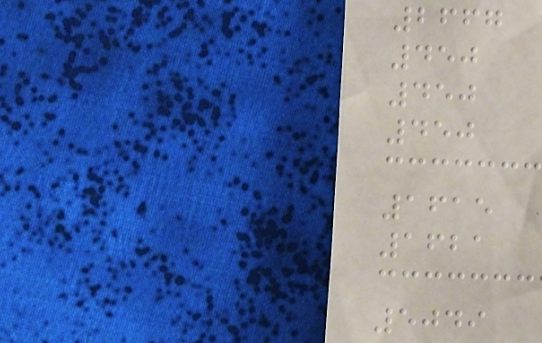2667
450
450
450
1615
1621
5049
